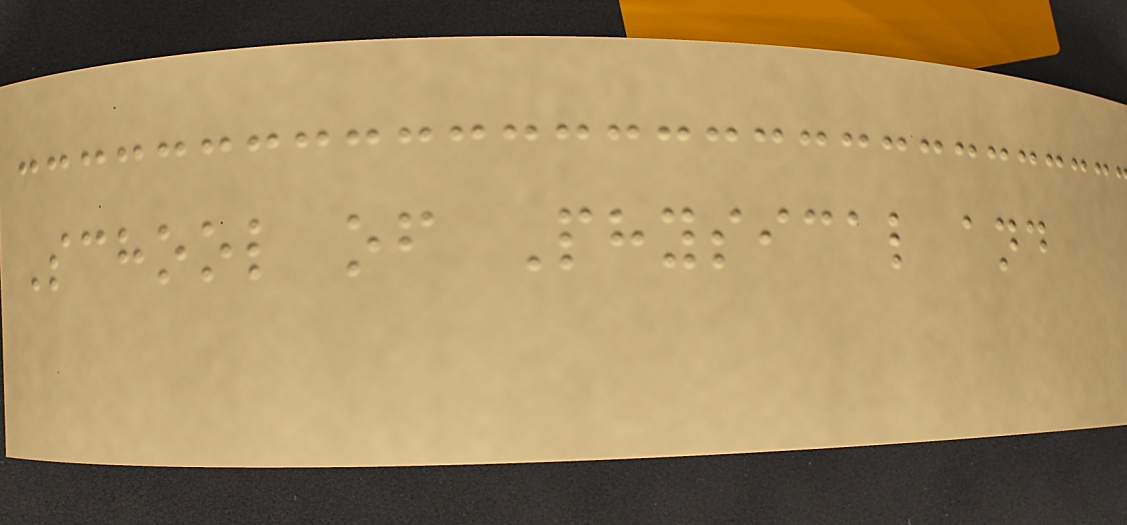School of Physical and
